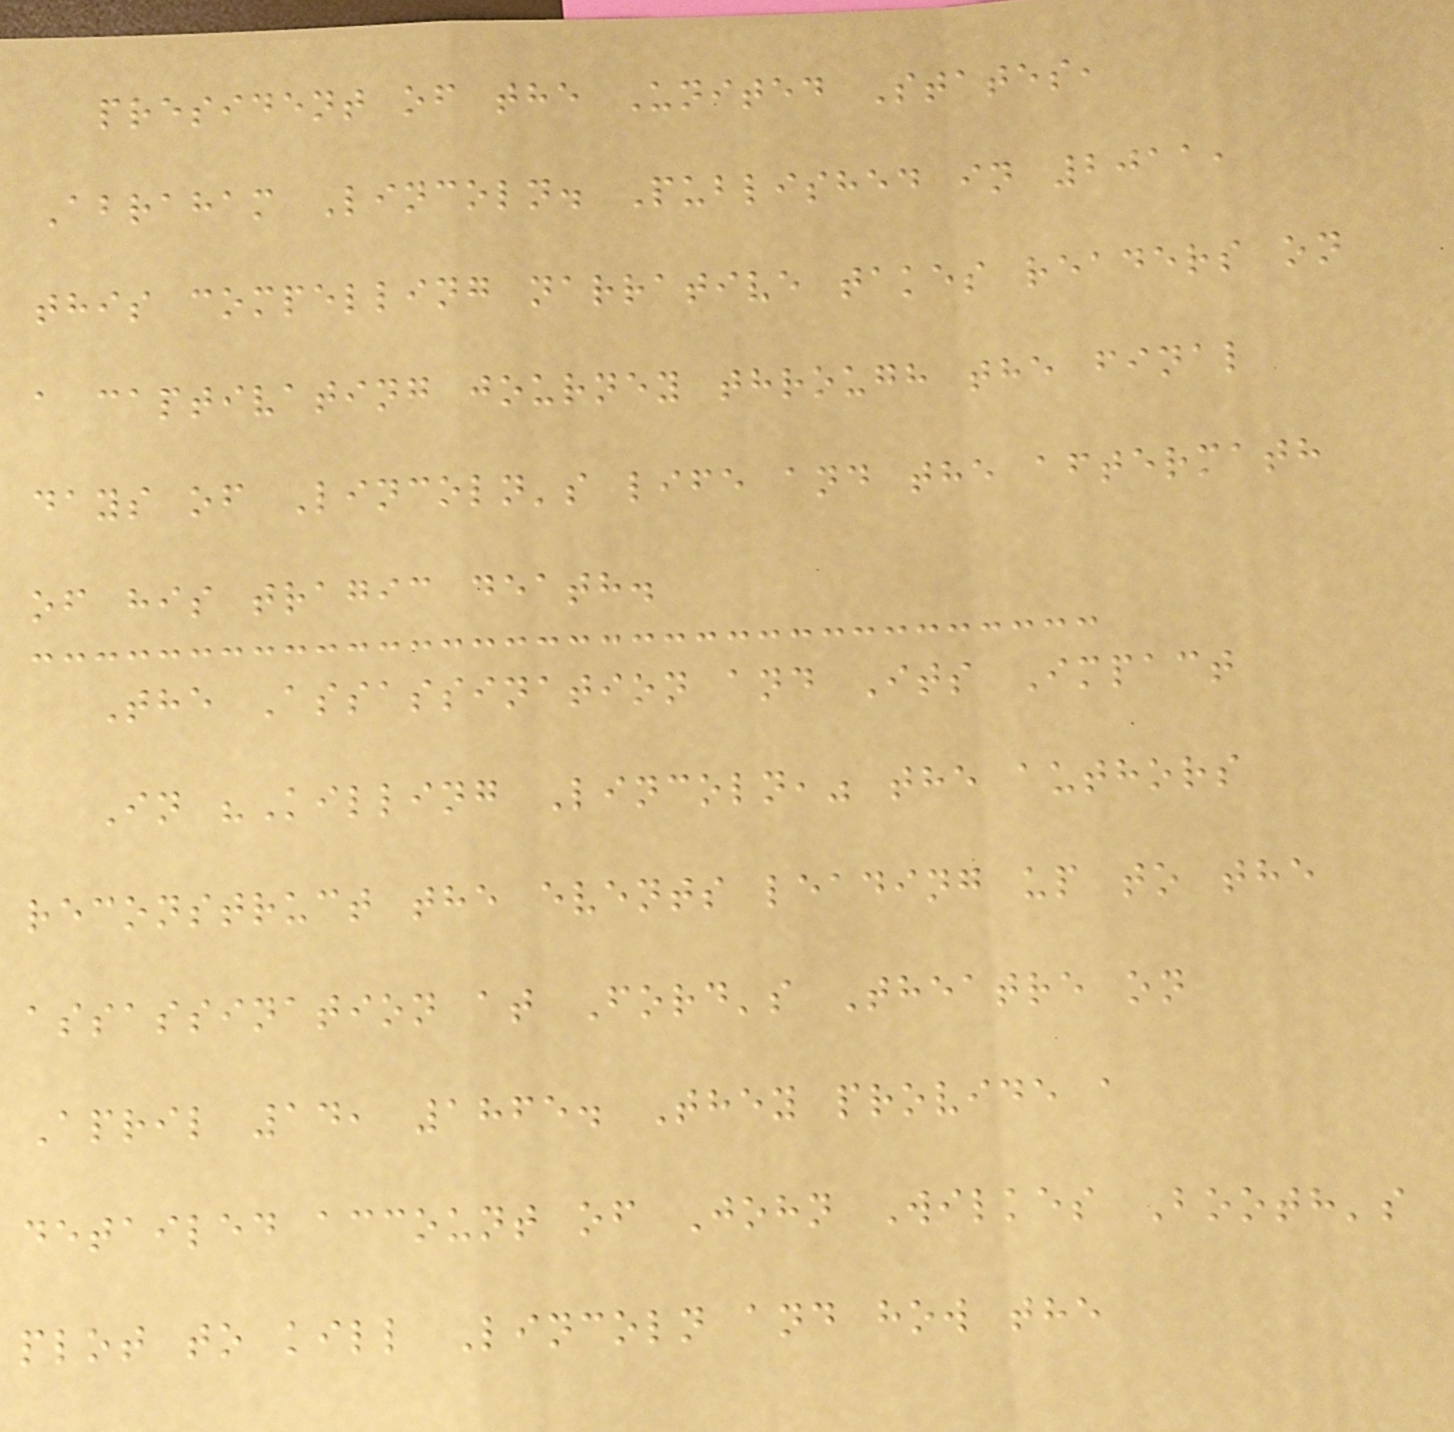president of the United States,
Abraham Lincoln. Published in 2011,
this compelling narrative takes readers on
a captivating journey through the final
days of Lincoln's life and the aftermath
of his tragic death.
The Assassination and Its Impact
In "Killing Lincoln," the authors
reconstruct the events leading up to the
assassination at Ford's Theatre on
April 14, 1865. They provide a
detailed account of John Wilkes Booth's
plot to kill Lincoln and how the
